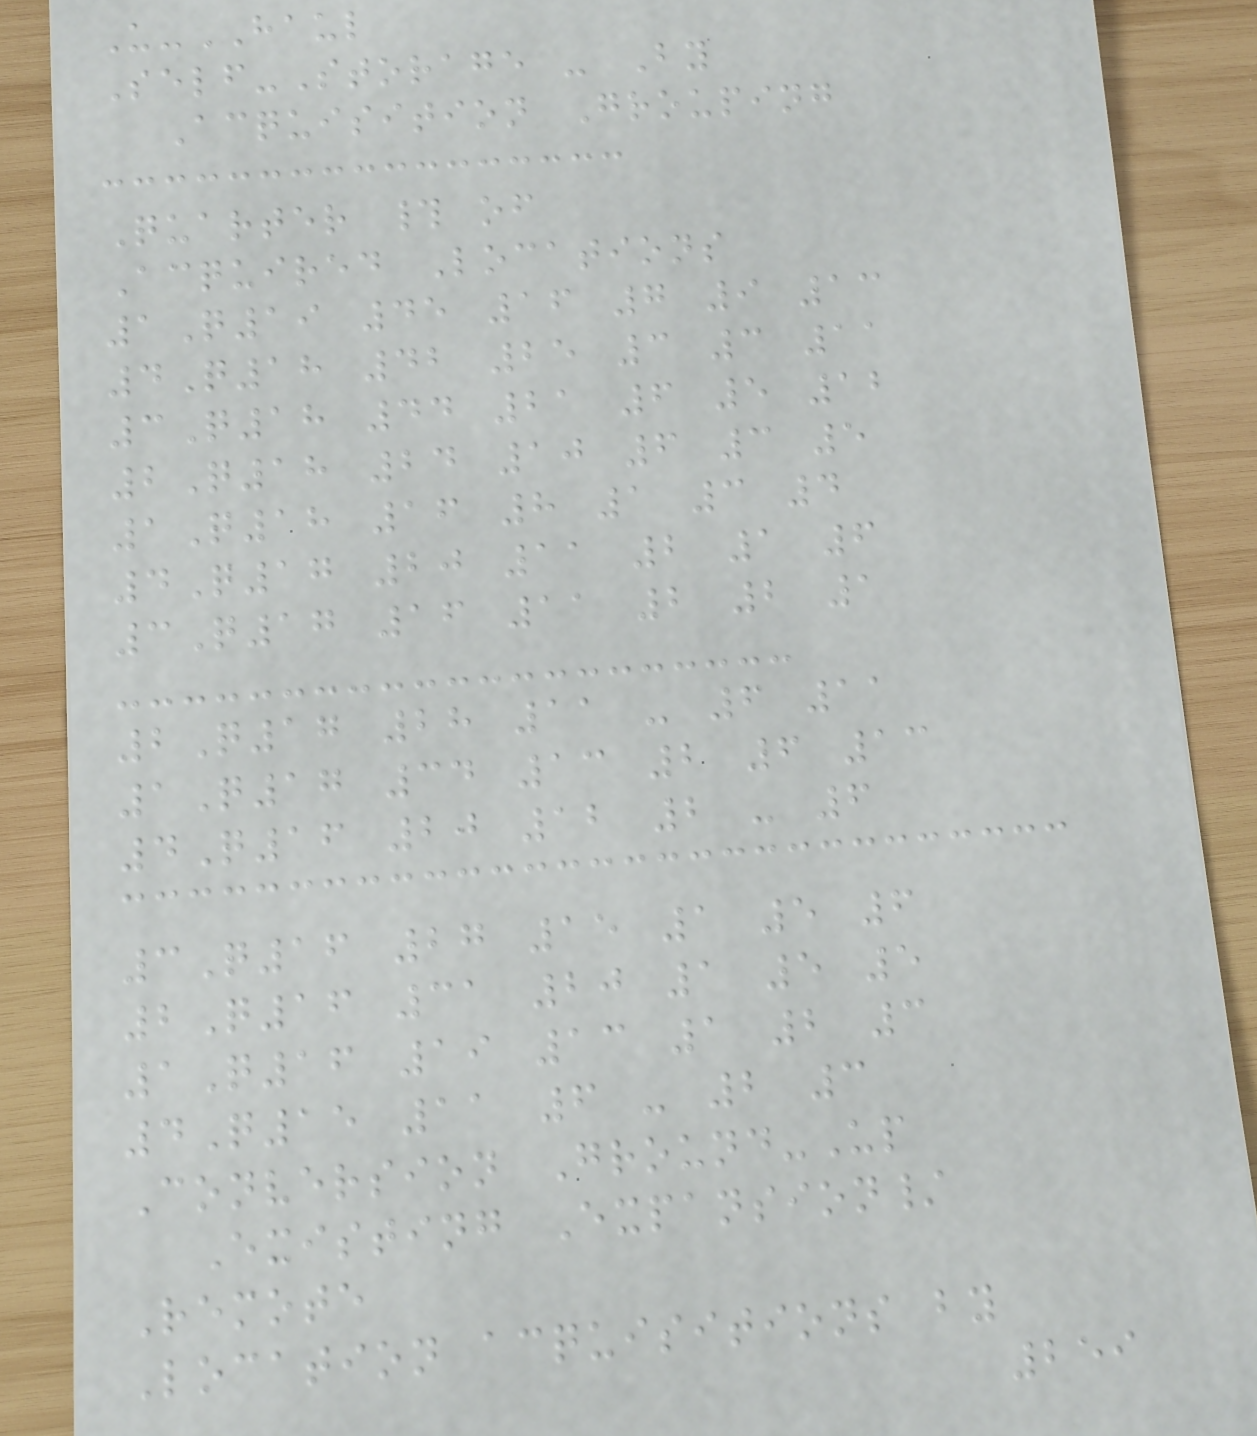U-HAUL
Self-Storage - By
Acquisition Grouping
Quarter # of
Acquired Locations
1Q19 45 16 7 9 13
4Q18 42 25 3 3 11
3Q18 44 21 6 5 12
2Q18 24 10 6 3 5
1Q18 16 8 1 3 4
4Q17 20 11 2 1 6
3Q17 16 11 2 2 1
2Q17 28 11 - 6 11
1Q17 34 13 2 6 13
4Q16 20 12 2 - 6
3Q16 27 15 1 5 6
2Q16 31 20 1 5 5
1Q16 19 13 1 2 3
4Q15 11 6 - 2 3
Conversion Ground-Up
Existing Expansion/
Remote
Location acquisitions by
259
